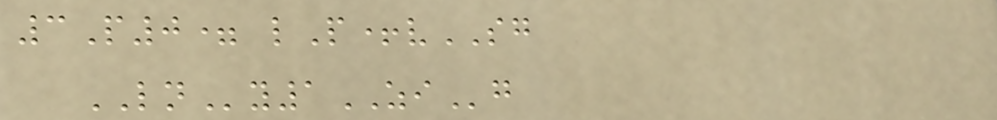3P0= lP+vSG
LNy1ZIg
